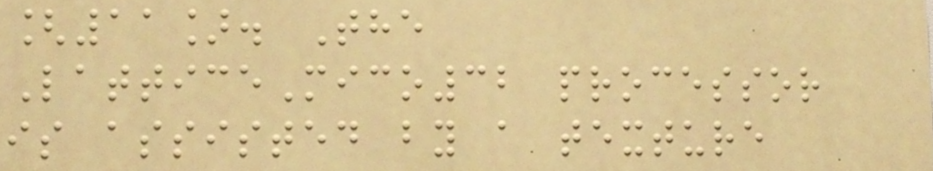[11]. The
LatticeMico32 processor
is assisted by a texture
